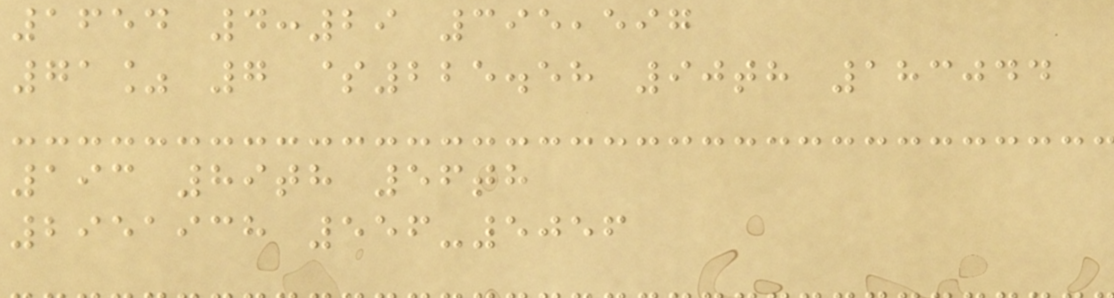1654 4:29 395,597
71% 7 $225.58 90th 183044
193 89th 56th
2951938 556-5056
